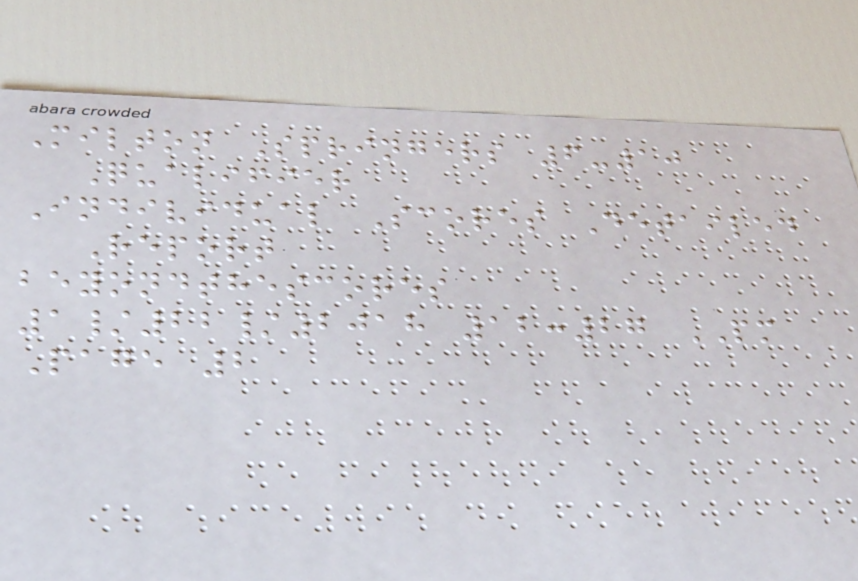Milton Springers 6-10
Qualifier
Individual Scores Detailed
Report
beyondthescores
1/22/2018 12:27 PM
Page 2
